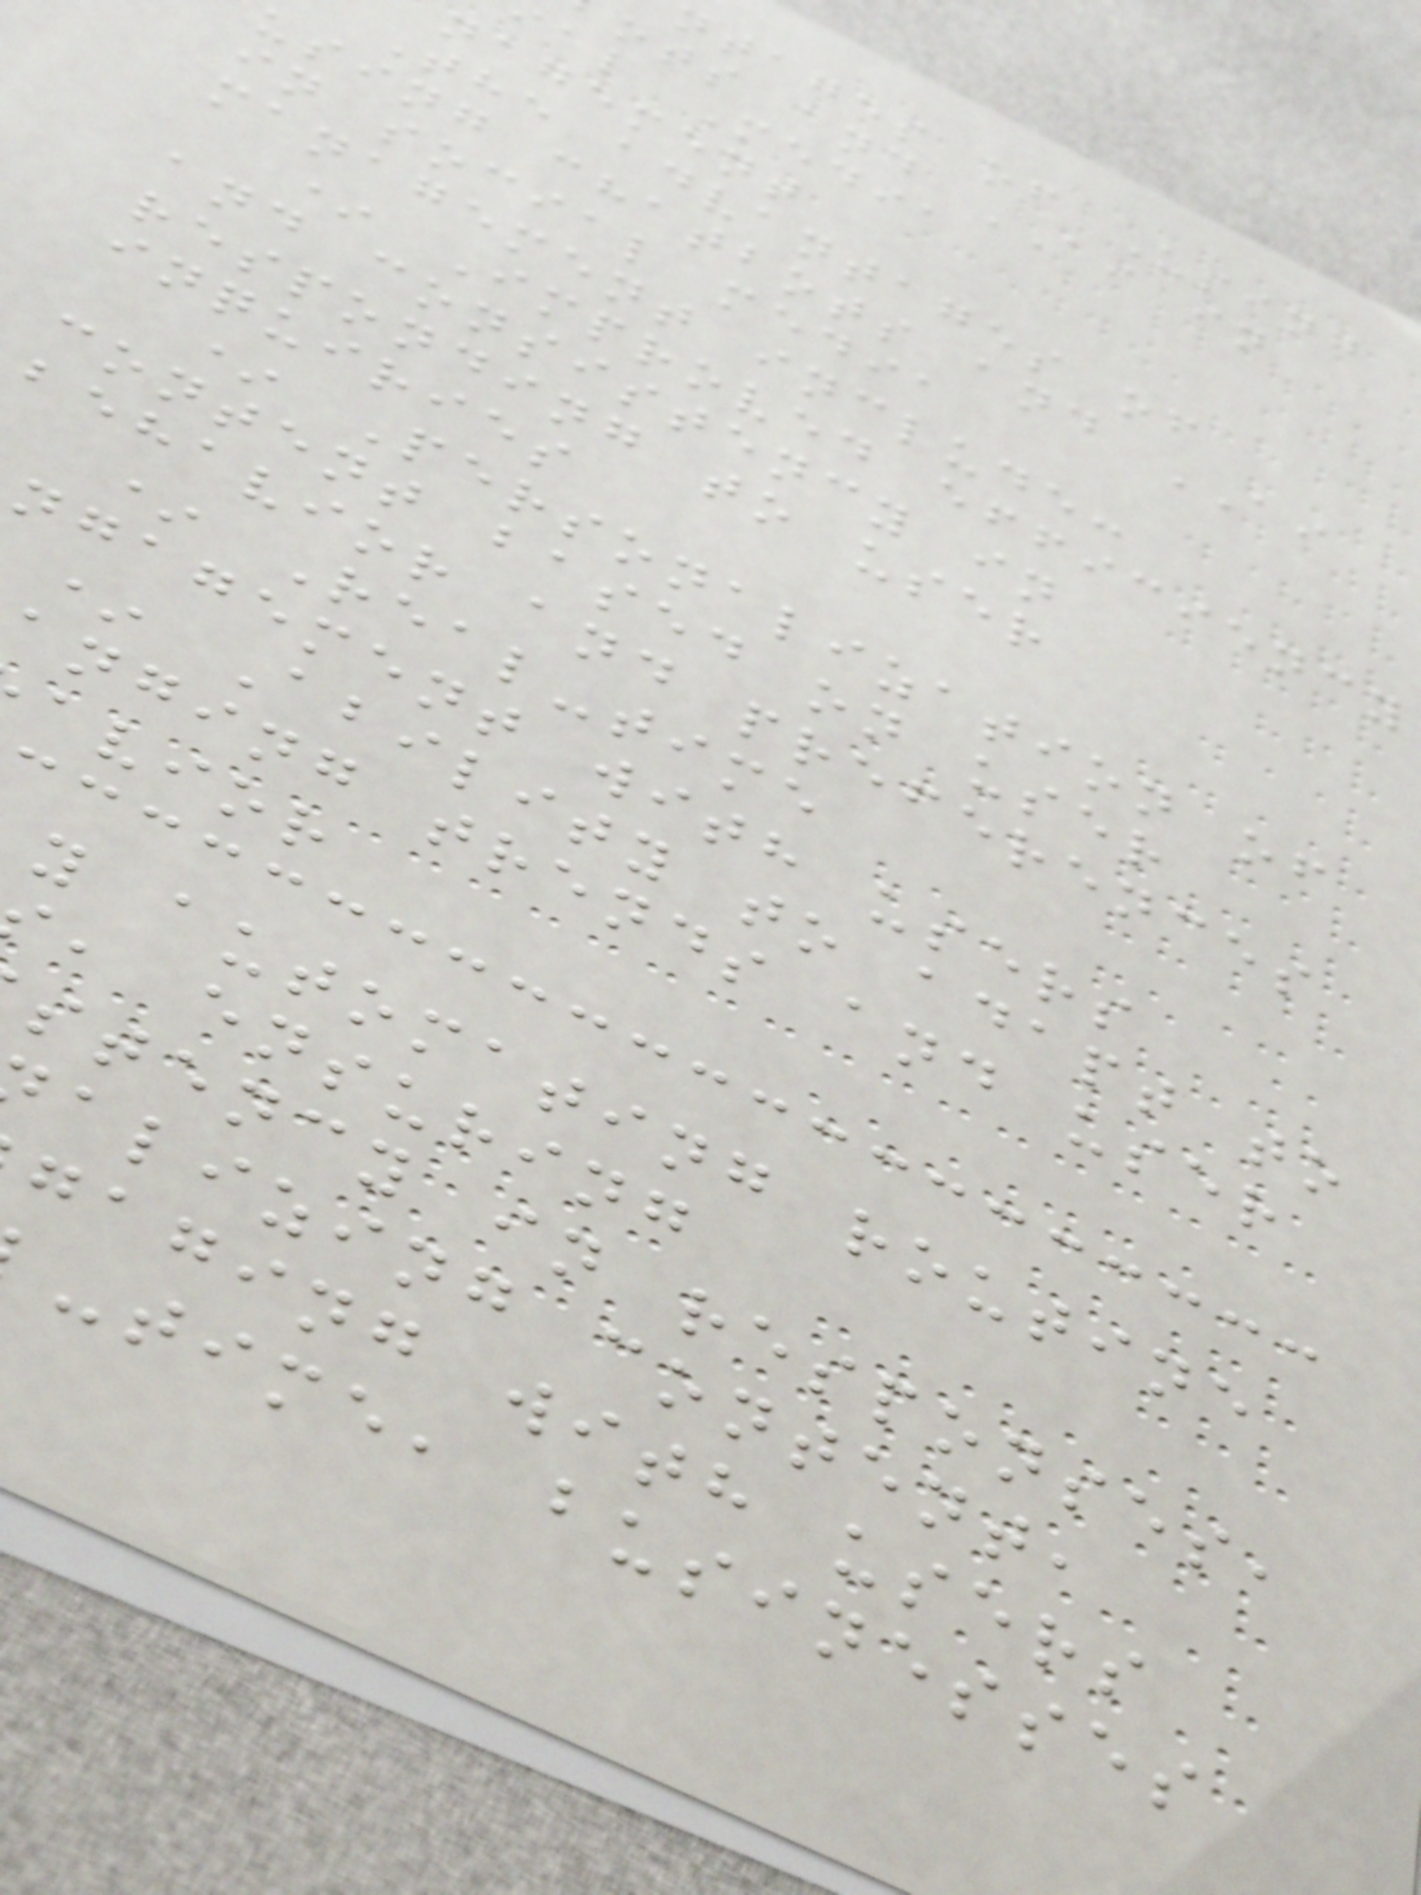ntages of Using
ots and AI in
al Media
nagement
The advantages of
using chatbots and AI
in social media
management include:
* Improved efficiency
and consistency in
responding to user
inquiries
* Personalization of
content based on user
behavior and preferences
* Real-time
ngagement with users
* Ability to adapt to
anging trends and user
avior
y automating routine
, ensuring
stency in responses,
alizing content,
gaging with users
-time, businesses
